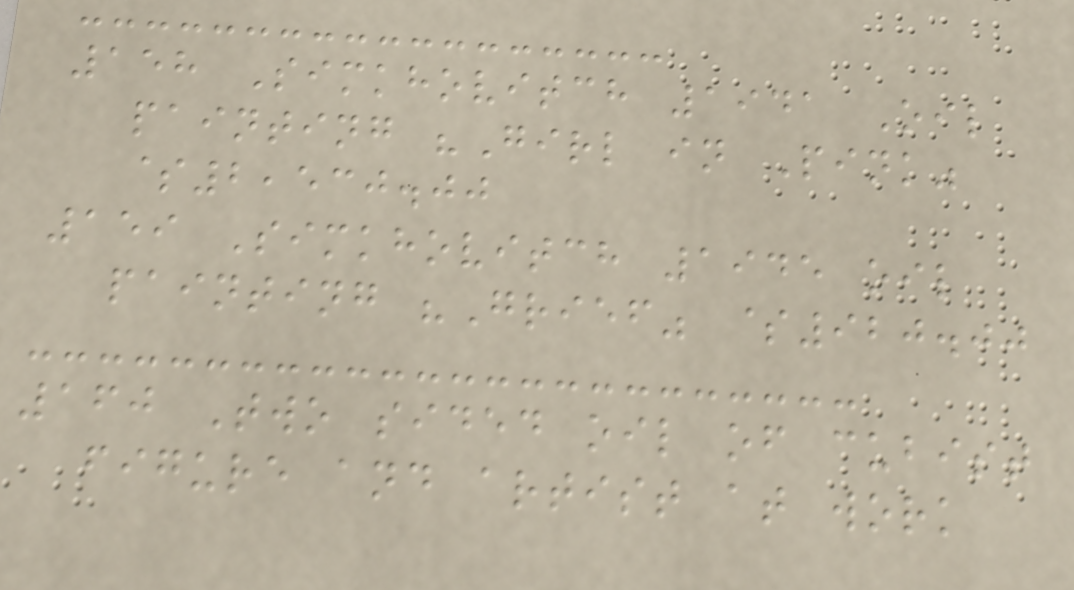158 Simkhovitch 1941 Oil
painting "Girl in Pink"
$2,530.00
159 Simkhovitch 1945 oil
painting "Grief" $920.00
160 Two sided oil of cubist
figure and artist at work
